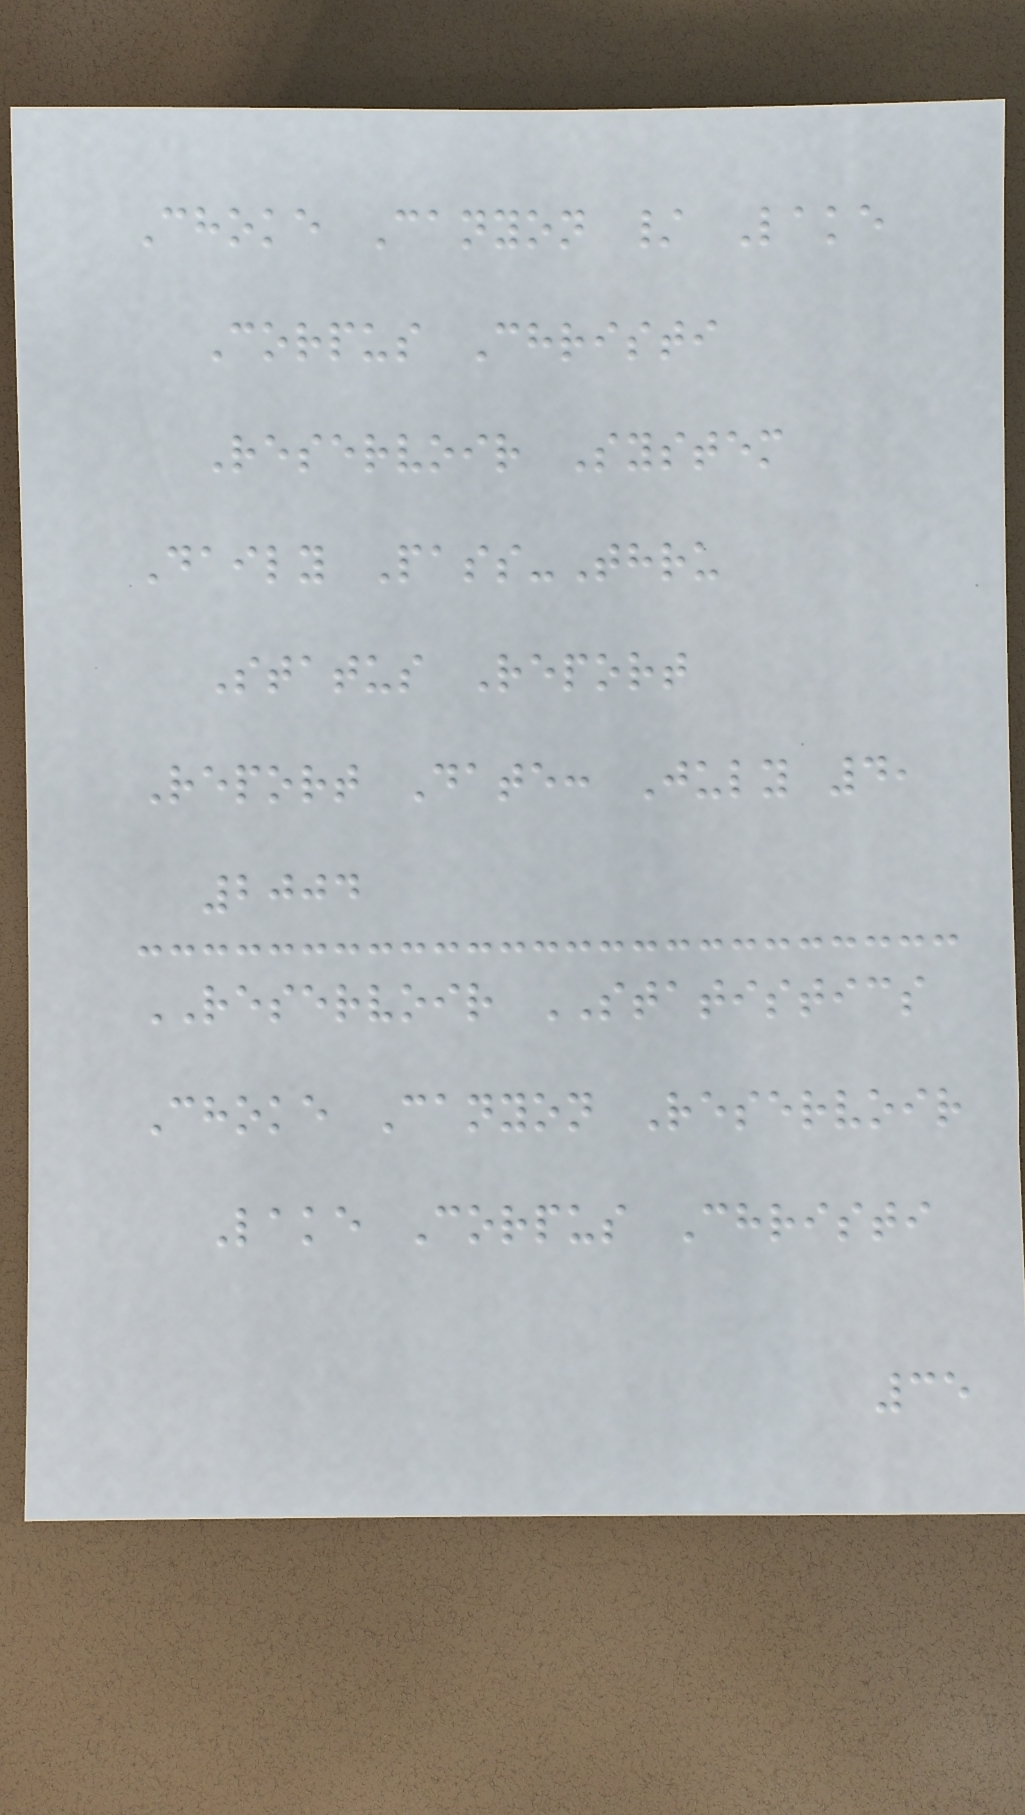Choke Canyon / Lake
Corpus Christi
Reservoir System
Daily Pass-Thru
Status Report
Report Date: July 4,
2004
RESERVOIR STATISTICS
Choke Canyon Reservoir
Lake Corpus Christi
35
